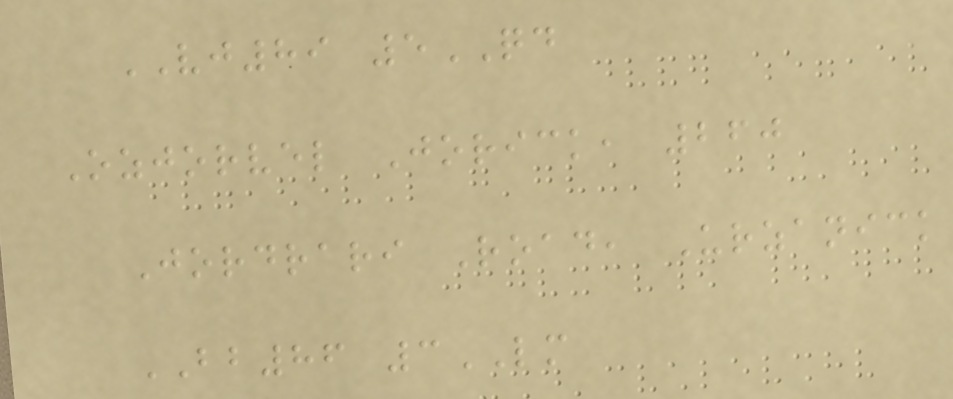VJ89 5QD
Ozjorvel Jorick, 260
Jordrari Road, Urzanick
BB86 3LM
